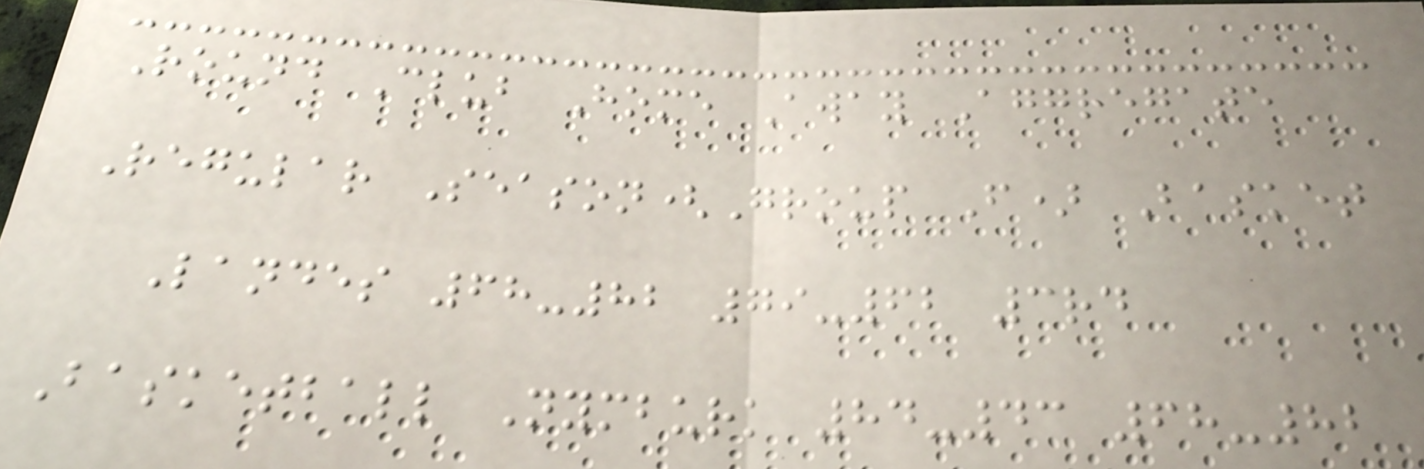Round Club Home Away Aggregate
Regular Season(Group F) Basket
Landes 68-82 79-62 3rd
Basketball Nymburk 84-43 68-82
